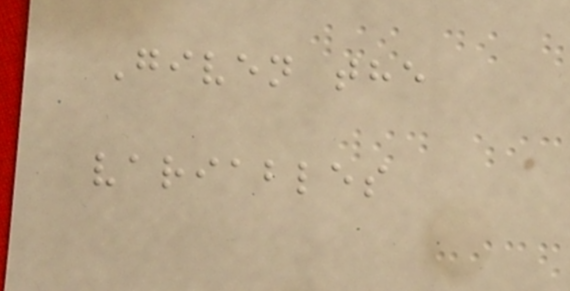Given the
variables
